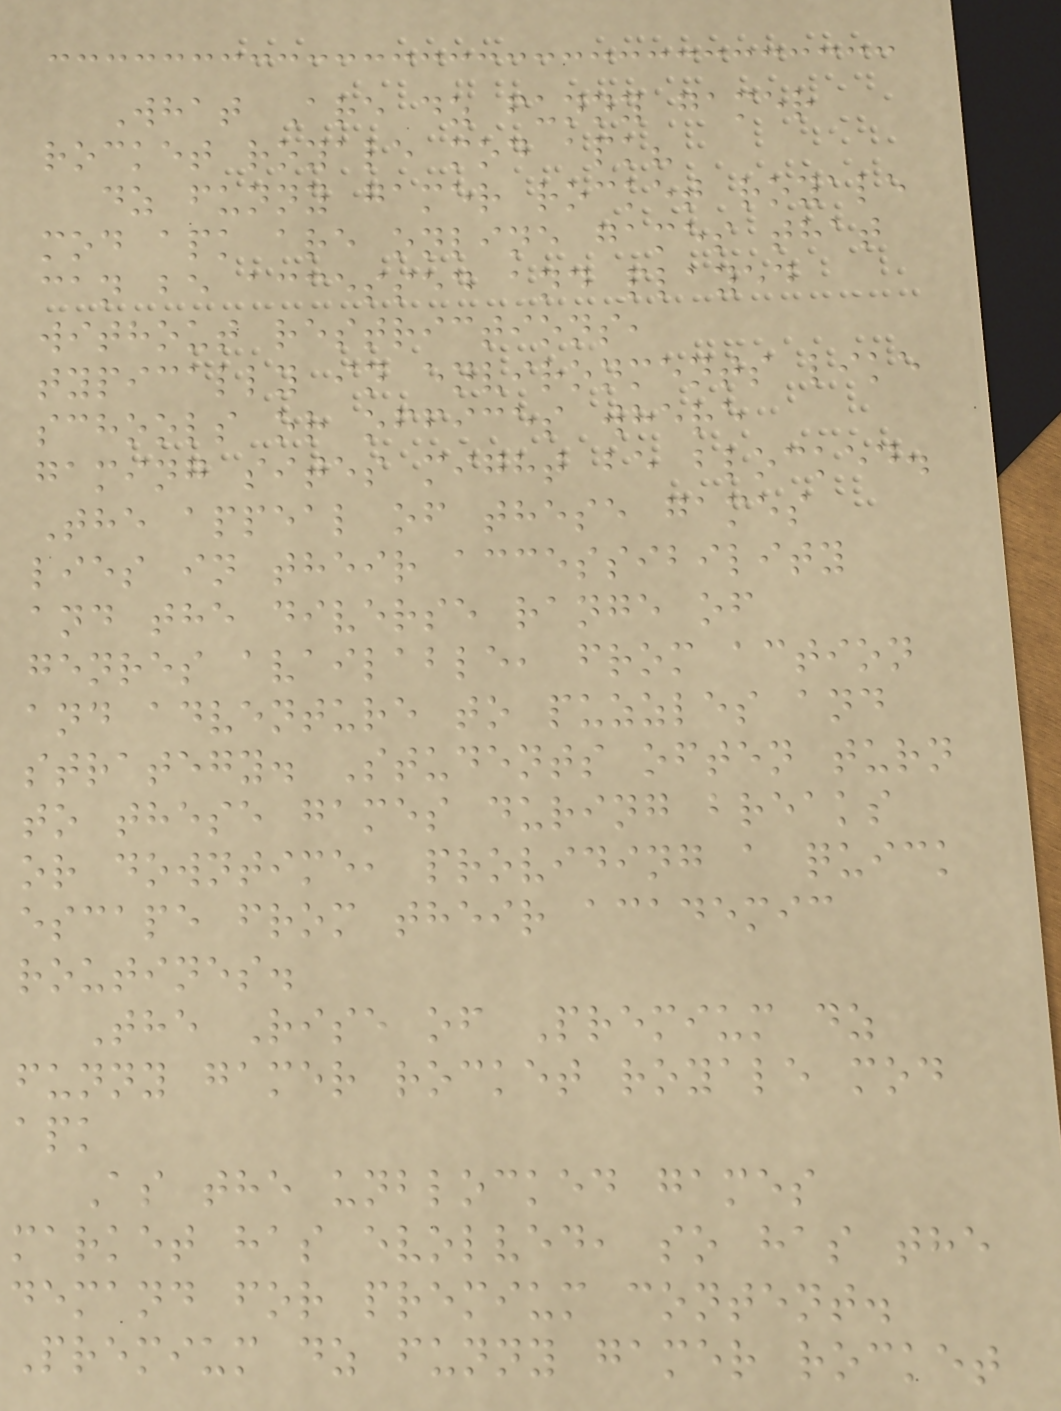What Are dz funny gamer
rocket royale mod apk?
dz funny gamer rocket royale
mod apk are online games that
can be accessed and played
without restrictions,
typically in environments like
schools or offices where
gaming sites might be blocked.
The appeal of these games
lies in their accessibility
and the diverse range of
genres available, from action
and adventure to puzzles and
strategy. Students often turn
to these games during breaks
or downtime, providing a quick
escape from their academic
routines.
The Rise of Premium dz
funny gamer rocket royale mod
apk
As the unblocked games
market has evolved, so has the
demand for premium content.
Premium dz funny gamer rocket
